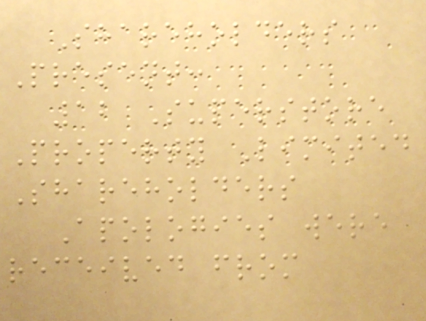Shareholders
Present:
12 Superstore
Property Limited
Shareholders
Apologies were
received from
